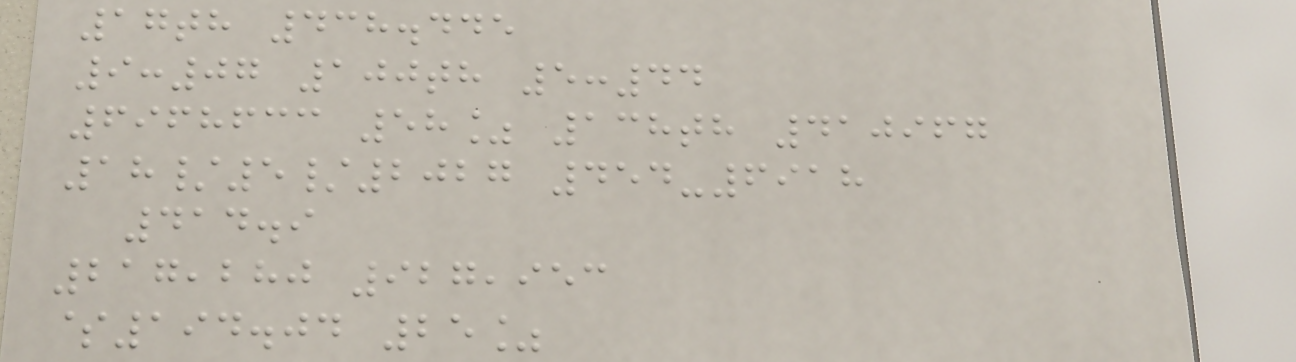17th 438.445
9:07 100th 5:44
6968633 58% 138th 410967
18/5/2027 454-6918
414.9
217,280 927,953
$194.04 25%
